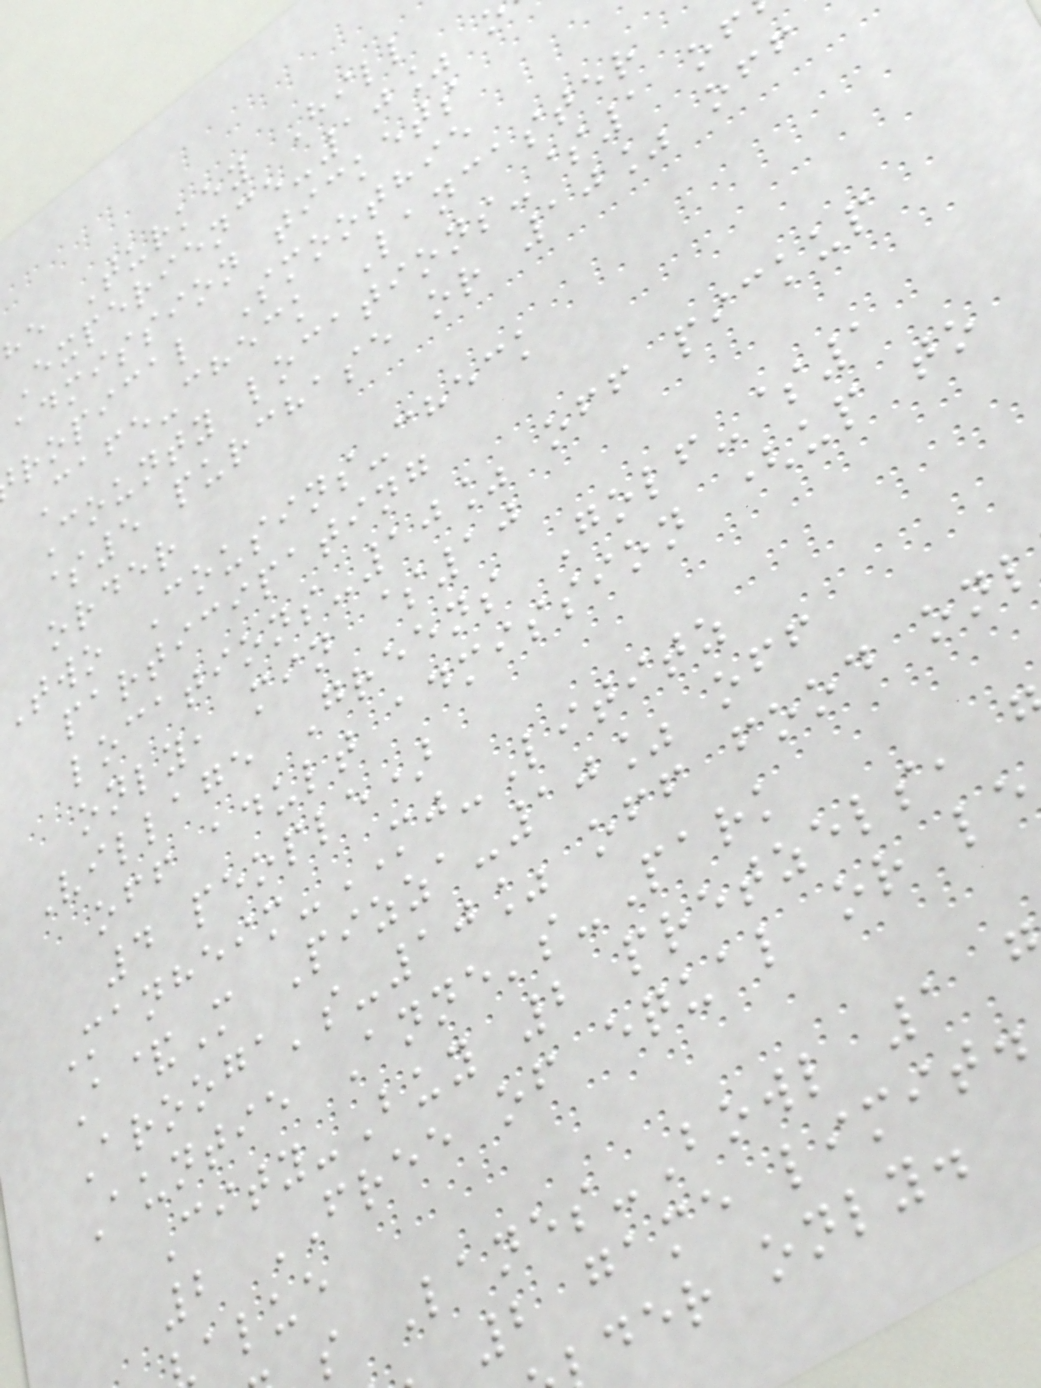he Turkey Hill
Experience-10%
admission tickets
ropical Smoothie
Cafe-check Lancaster
County locations-$1 of
$5 purchase or 10% off
order
Two Cousins-check
participating
locations-10% off pickup
only, min $10
Village Greens Golf-$1
off adult admission (up to
4 people)
Manheim-MJ-Lititz
A&M Pizza-10% off
Arooga's-10% off food onl
Auntie Anne's-Park
City-Buy 2 pretzels,
2 FREE of equal or le
alue
s Lanes-Bowl 1
2 game limit.
der only.
